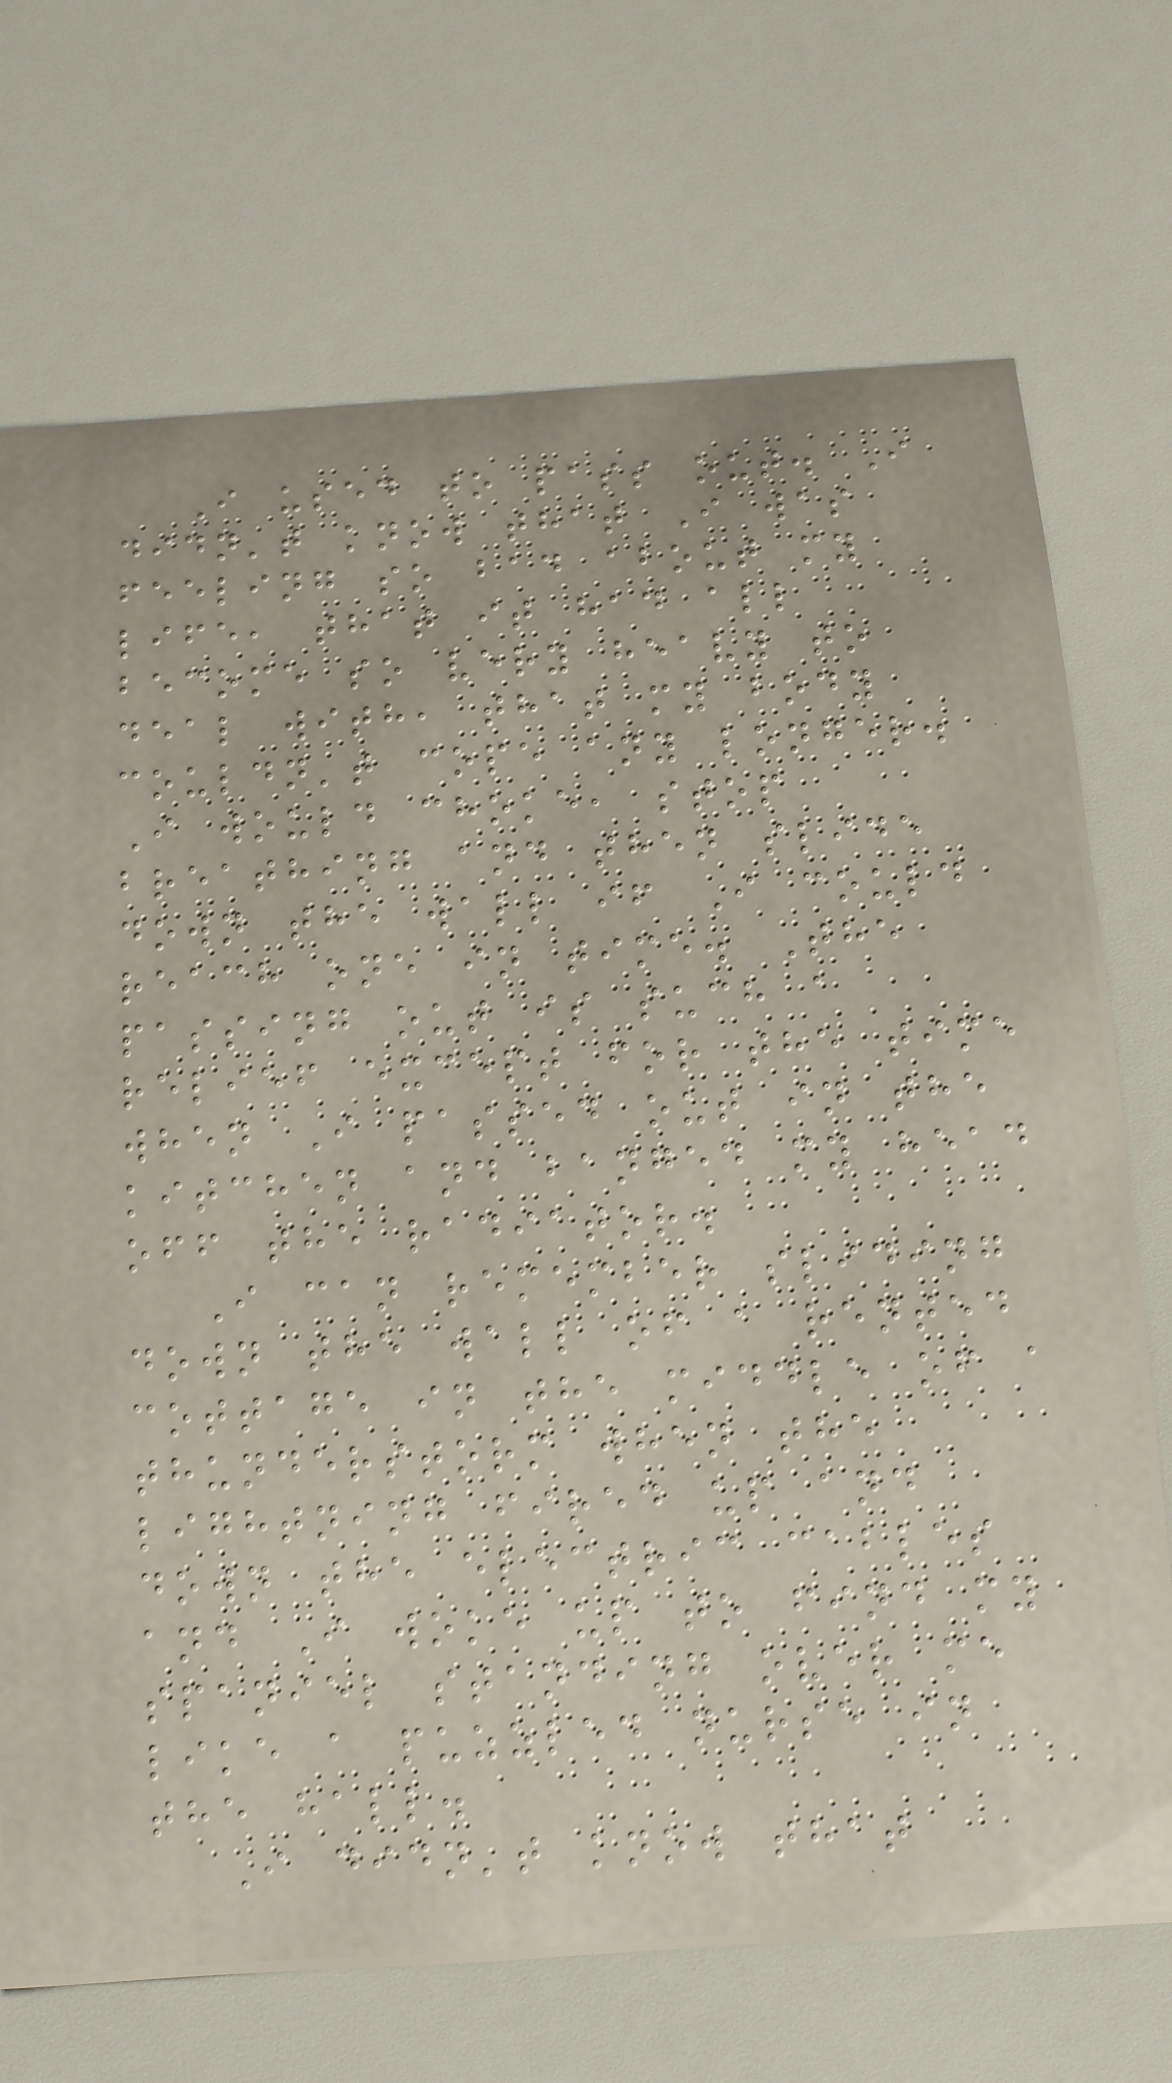I used to pass out. I
didn't know that I was
feeling so bad about my
life, that it had all
become so very heavy to
deal with, that my body
couldn't cope any longer.
I would choke, stop
breathing and then slide
down the wall if I could
reach one in time. The
passing out is such a
relief except for the time
when I passed out in the
kitchen and banged my head
off the radiator.
I can remember sliding
down the wall of a rented
cottage in the middle of a
thunderstorm when the
lightning fired up and
down the electric cables
and I woke up to find my
spaniel standing over me
like a puzzled nurse in
the hall.
I didn't know that
